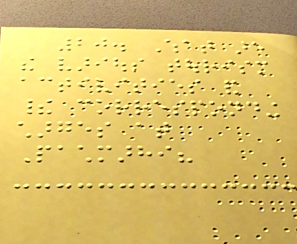20. What are
the various tourism
activities and
their corresponding
charges at
Pachmarhi?
